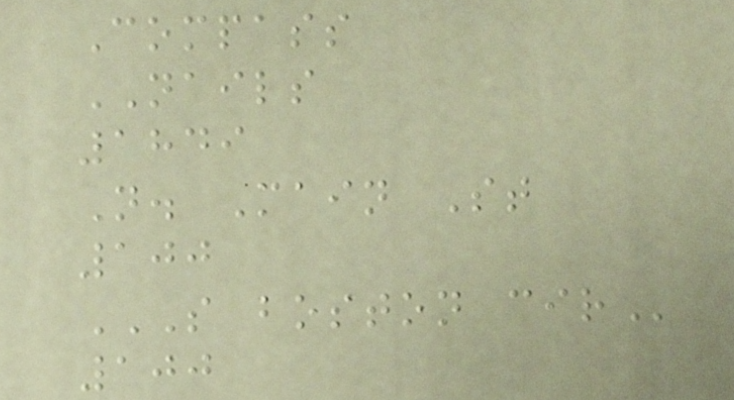Compass
NAILS
1849
N. Main St
100
S BOSTON CIR
100
